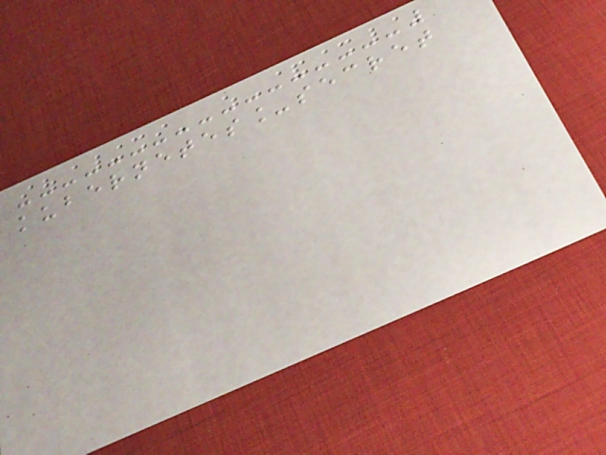kubernetes_secret
